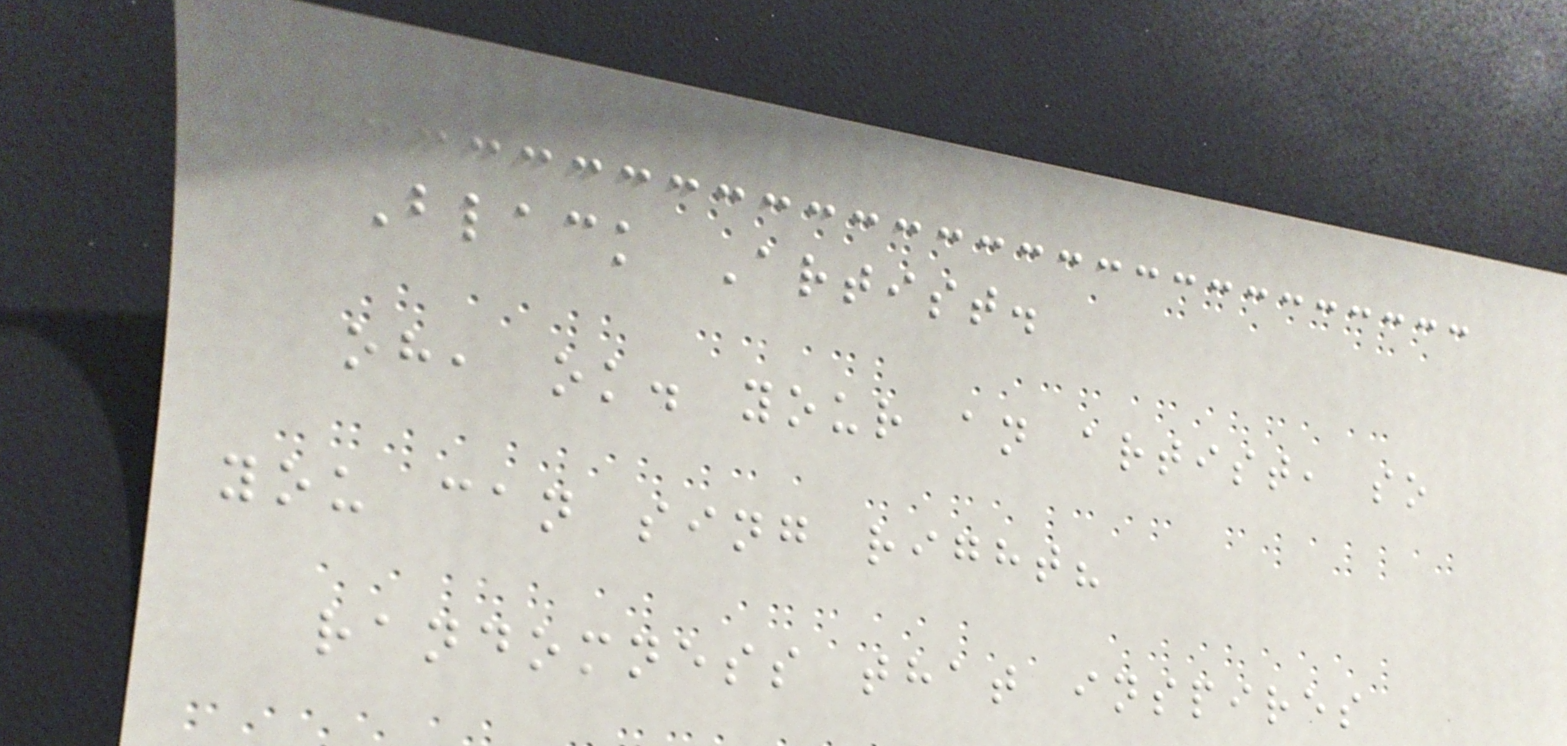Black Artist.
oh, ok. your an artist, so
you can sing right?
randomness that inspires
